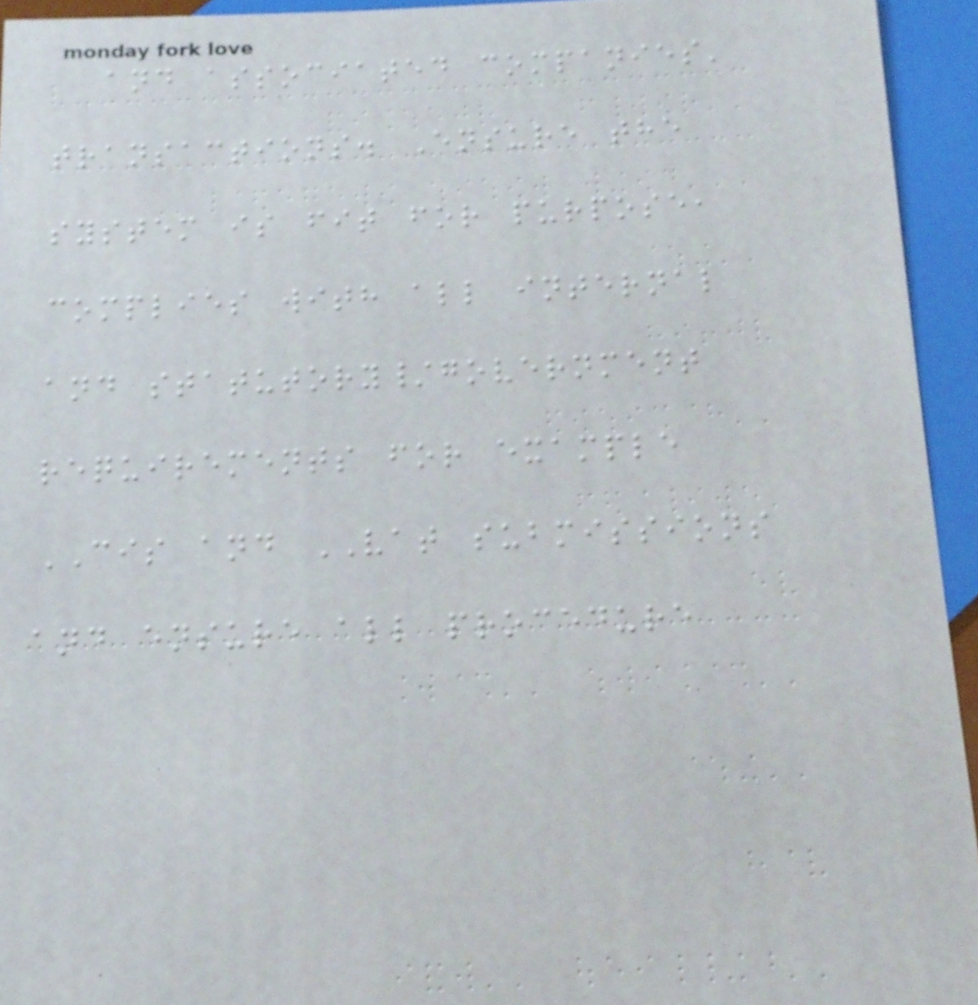and associated companies'
transactions. Ensure the
system is fit for purpose,
complies with all internal
and statutory/government
requirements for example
CIS and VAT submissions
and ensure all procedure
